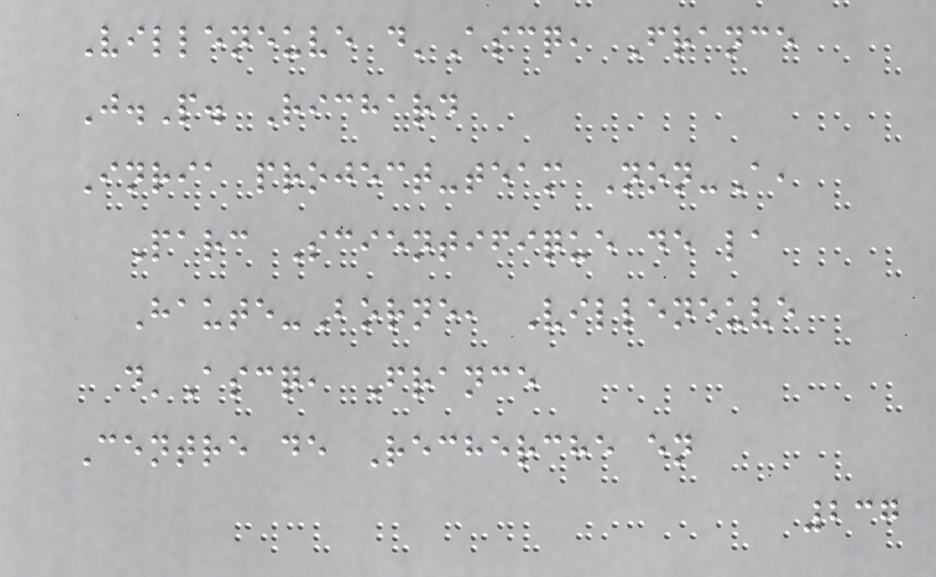Villeneuve d'Ascq, France
J.P. Richard
Inria project-team Non-A,
Parc Scientifique de la
Haute-Borne, Villeneuve
d'Ascq, France
Centre de Recherche en
237
